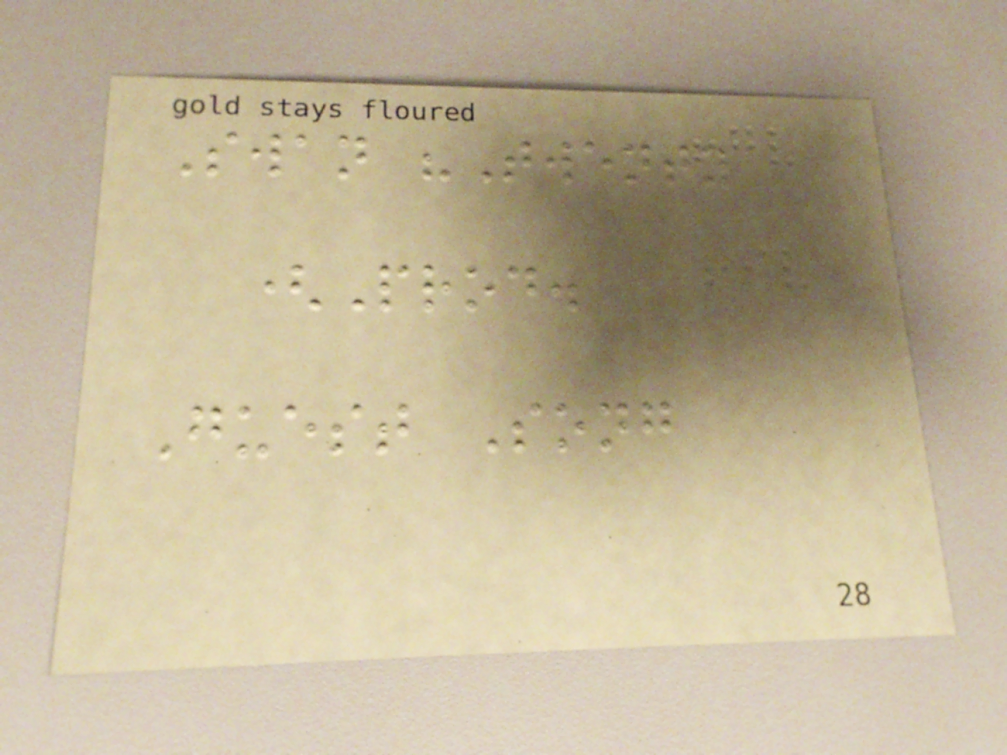Swan "Twenty
(Prod.
Guest Song
